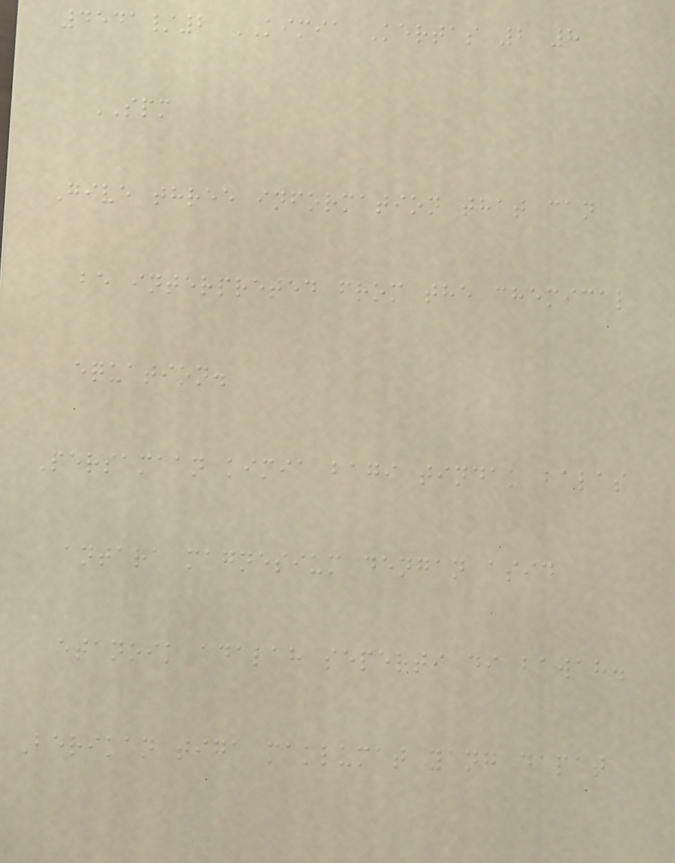4541/2 KIMIA Kertas 2 8
SPM
Give three information that can
be interpreted from the chemical
equation.
Persamaan kimia bagi tindak balas
antara magnesium dengan asid
etanoik adalah seperti di bawah.
Berikan tiga maklumat yang dapat
